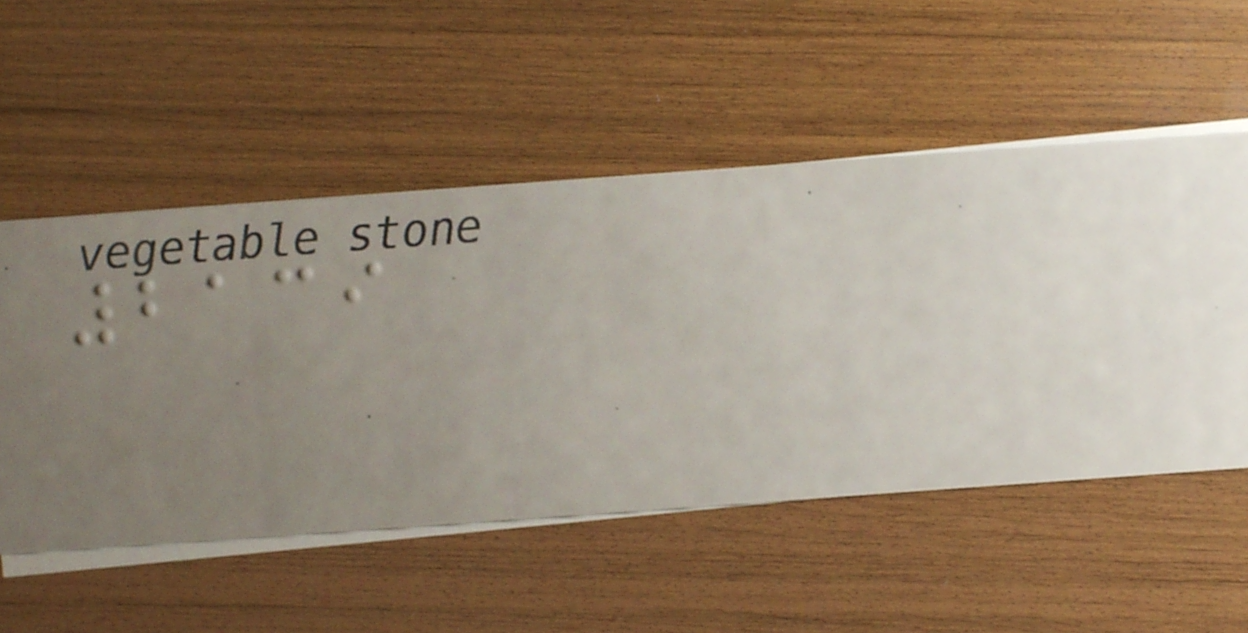2139
